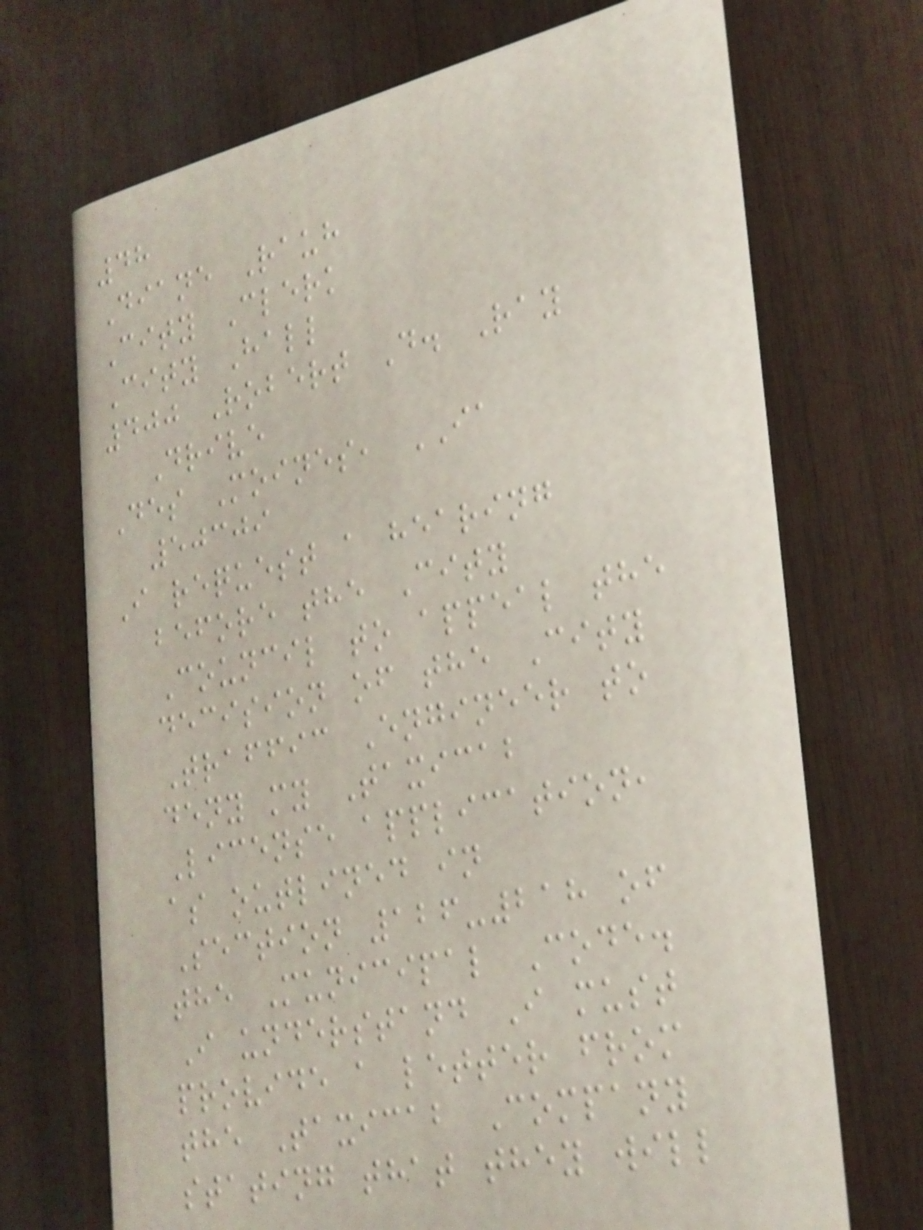48
Diane Rauh
City Clerk
City Hall
400 Robert D. Ray
Drive
Des Moines, IA
50309
I request a hearing
before the City
Council to appeal the
decision of the City
Traffic Engineer to
deny my Taxicab
License application,
as outlined in
Section 126-218 of
the Municipal Code.
I understand I must
provide a letter from
the Taxicab Company
stating that they will
